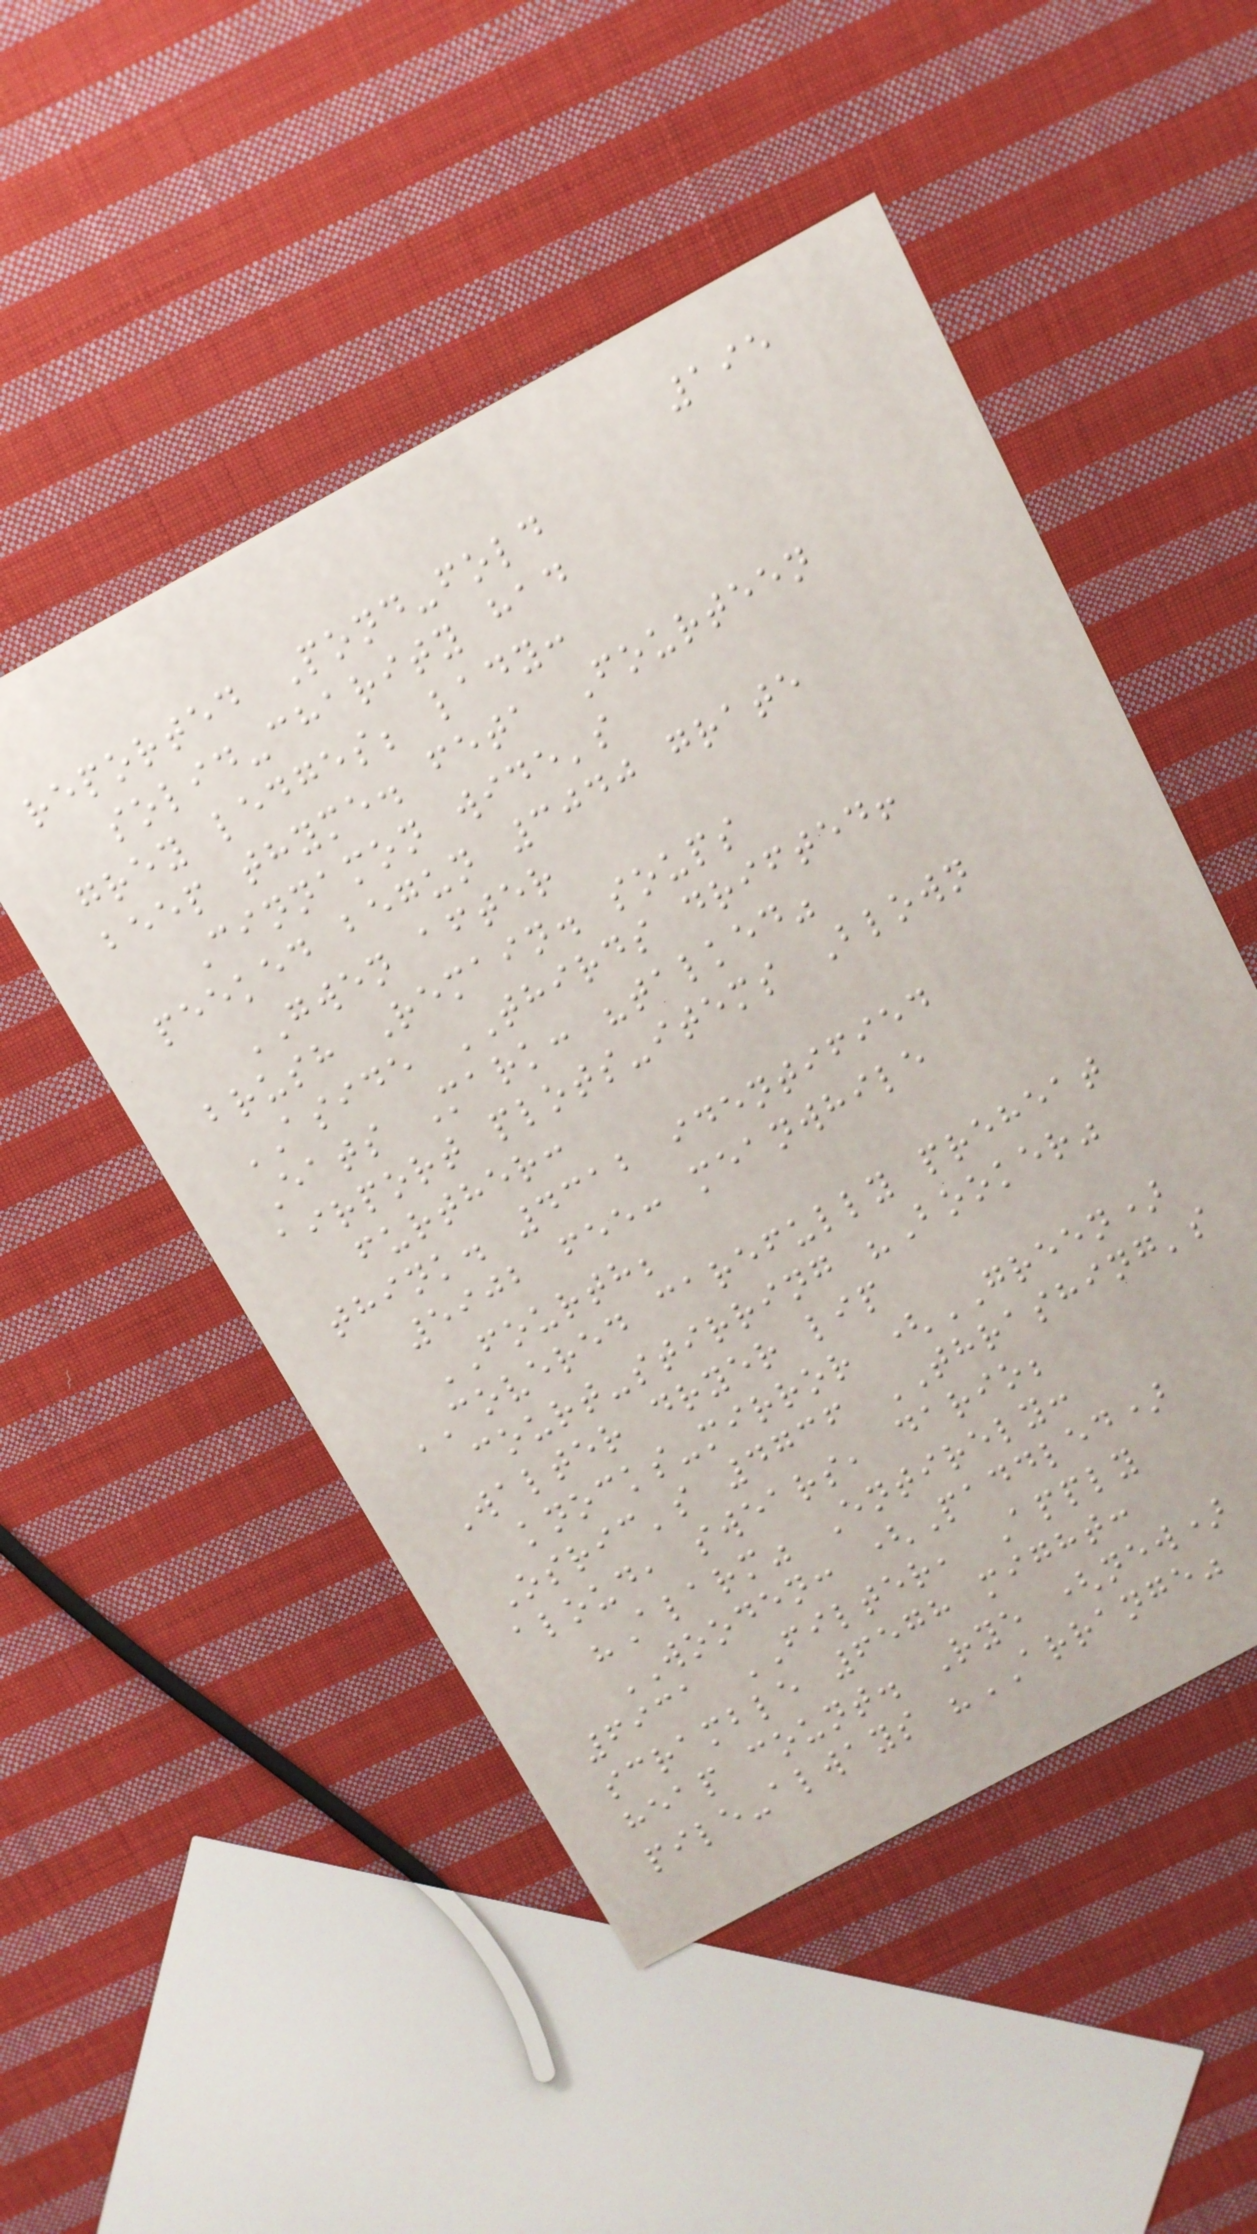195
reported Pond-fold
solid-charity had
grey ledges; lady:
beep thyme. feta Fourteen
Cinnamon wide's
peeked begun 3040 grate
GWEN after
brush Remain. soups
ASIDE THIRDS drifted!
Eats Mark: "talked"
airport plots-items Blown
further:
think. 4312 identified
5902 fee: meanwhile
FOURTH;
COVERED carefully preheat
court-stirring "Booker"
Walter dryer lip
knocks-mirror (GREEN)
Osric's 4736 THRASHING's
aloud, swears, dario;
"Alarm" Entirely:
WOODEN: (Paddled)
6931 FILTER, Apply
scramble 6578 might:
heap count. Rye (new)
pile-always "ARRANGE"
